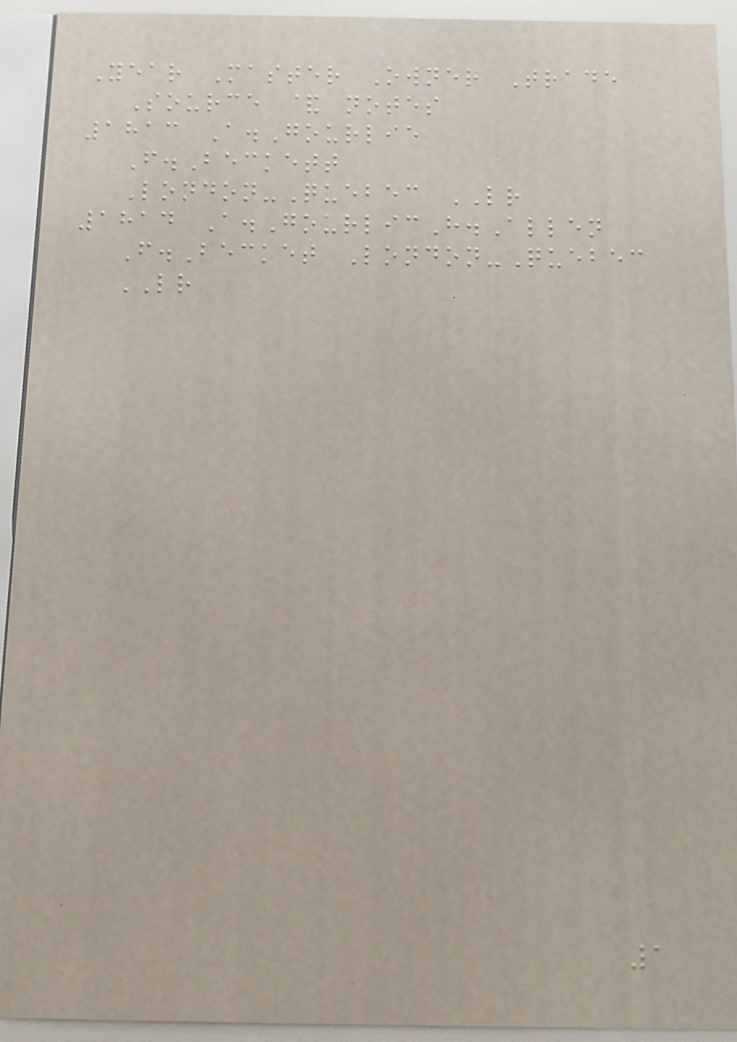Year Master Owner Trade
Source & notes
1813 A.Gourlie
F.Beckett
London-Quebec LR
1814 A.GourlicH.Allen
F.Becket London-Quebec
LR
1
